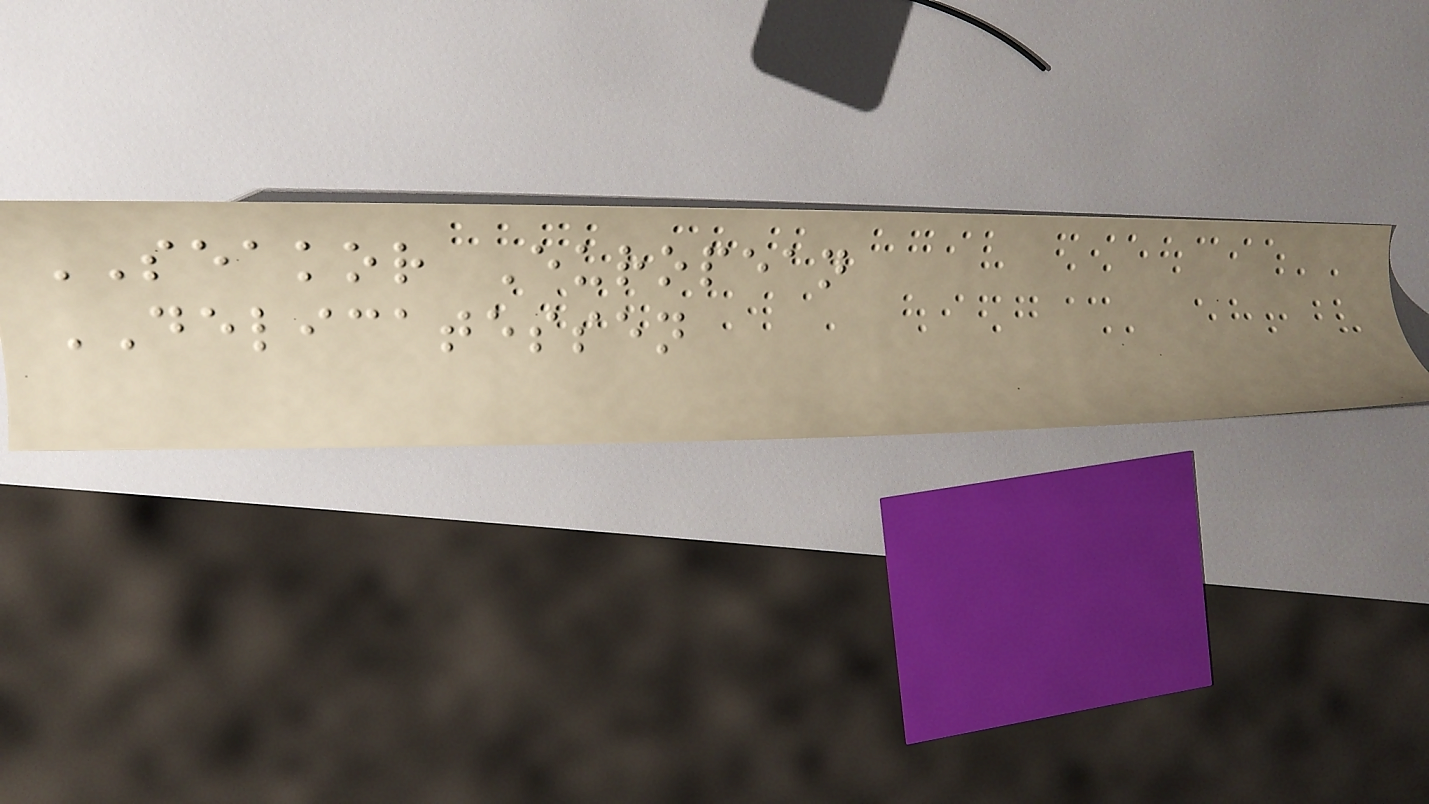SEAKOR European
DELICATESSEN
